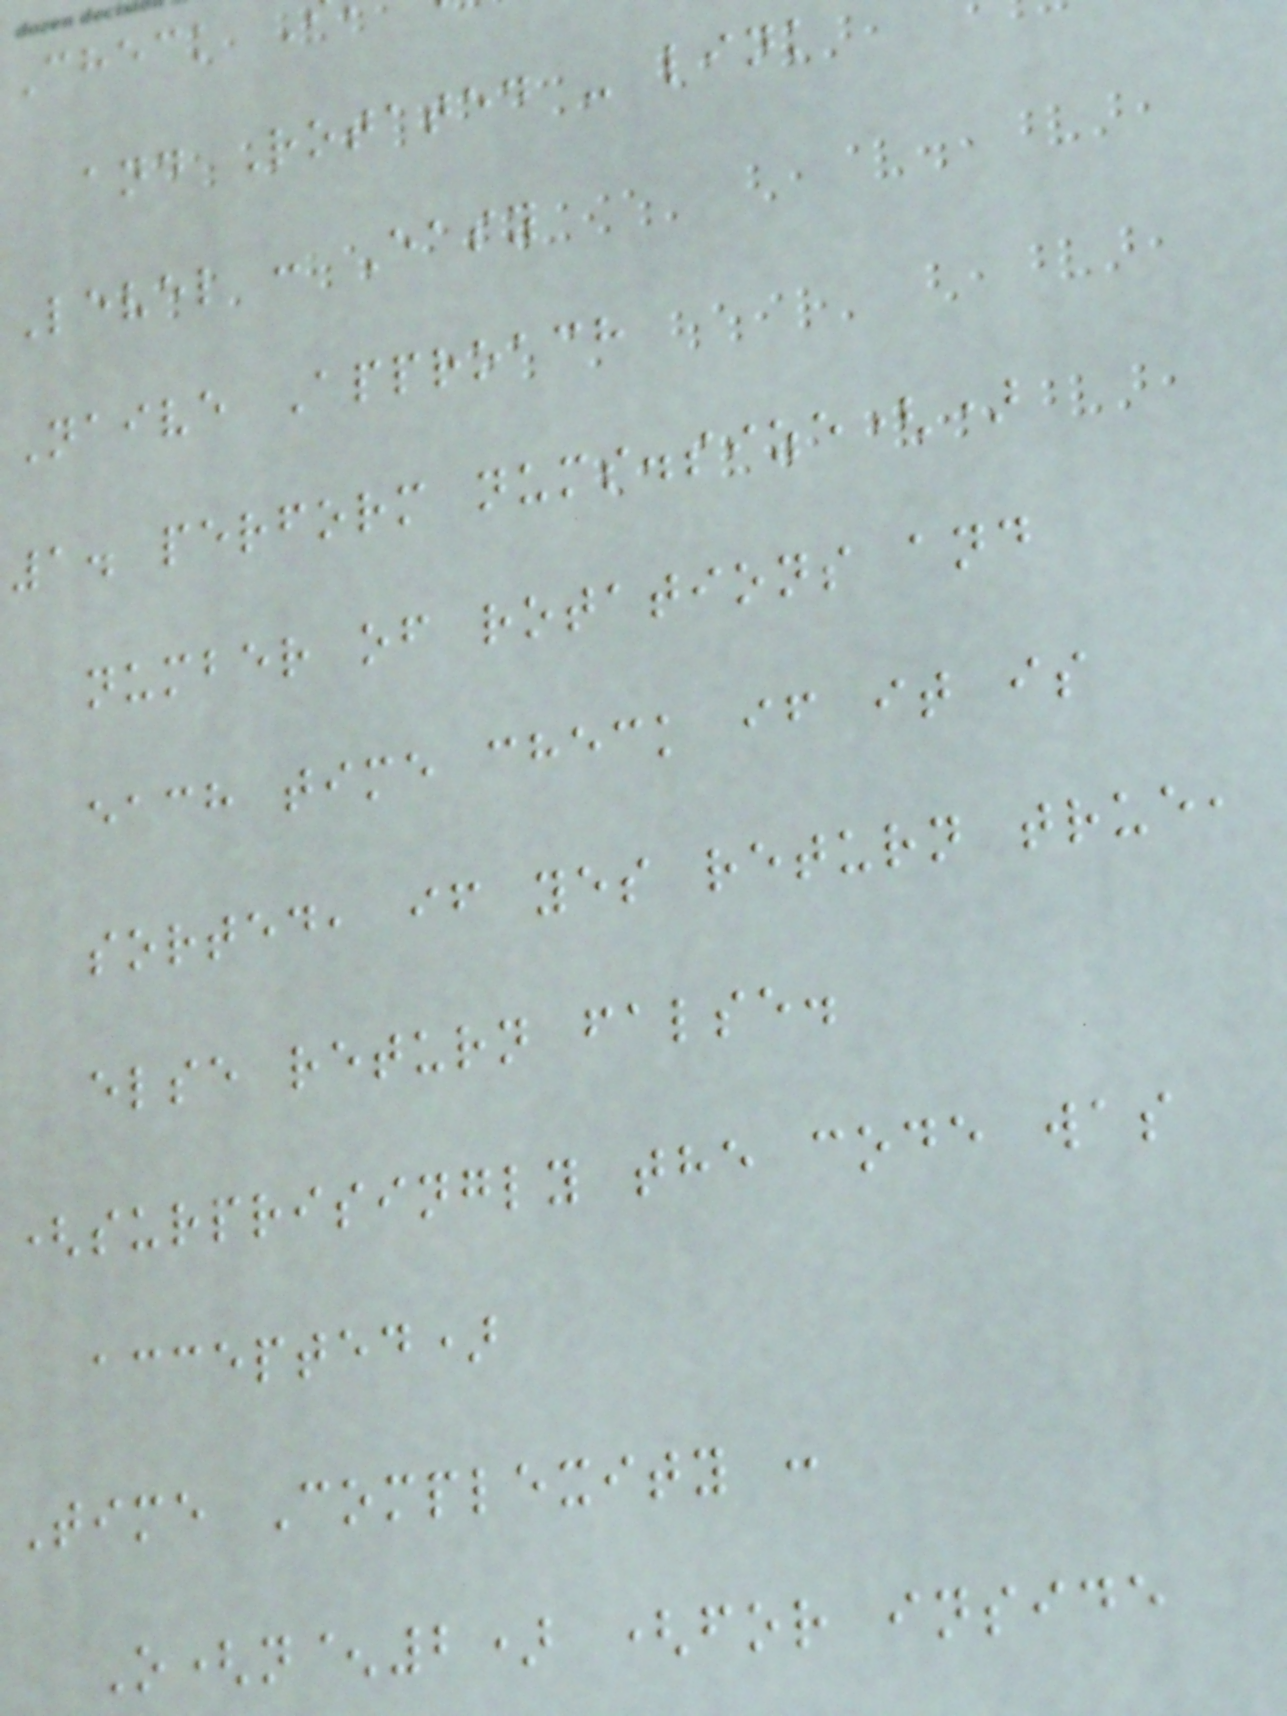and Rotated - link
Level : Easy
Naive Approach
1. perform nums.size()
number of rotations and
each time check if it is
sorted, if yes return true,
else return false.
(surprisingly the code was
accepted)
Time Complexity :
O(n^2) (for inside
